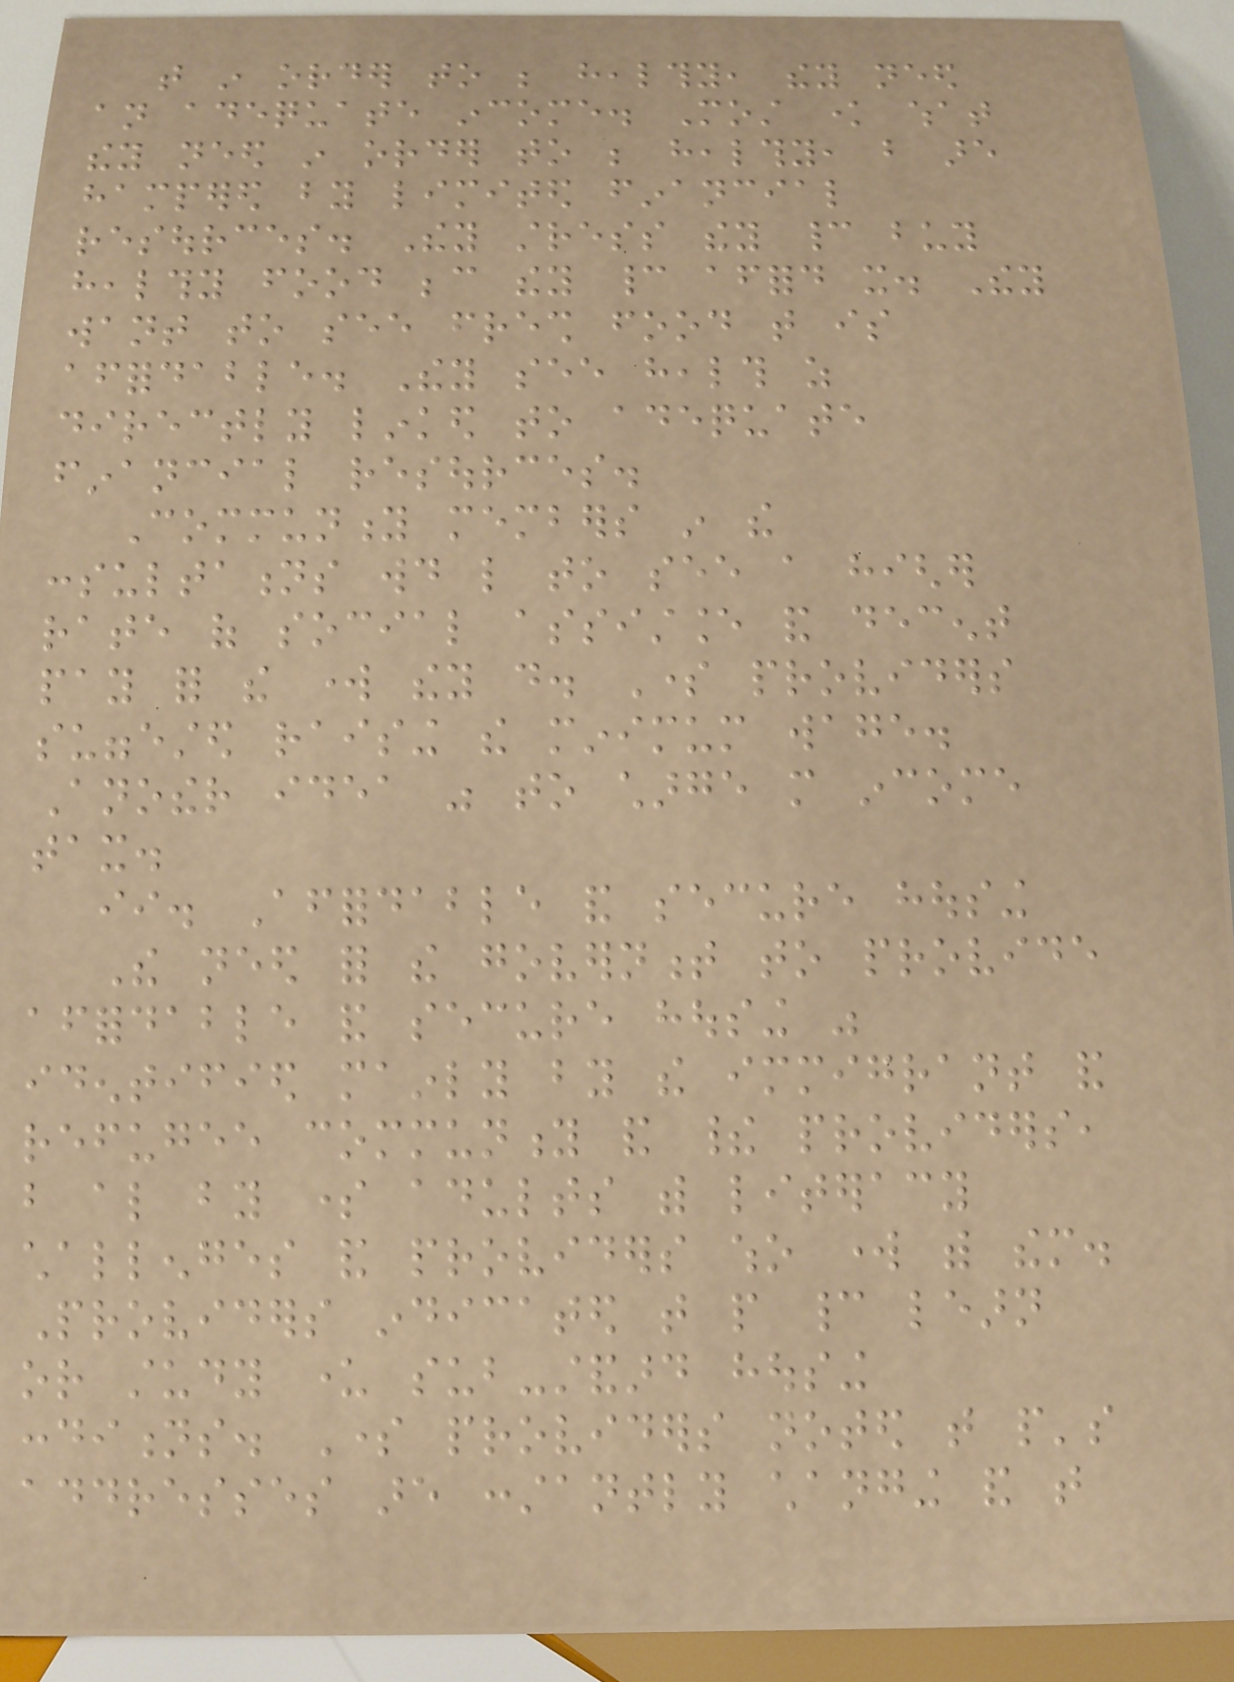that in order to be healthy, they need
an adequate income. Most know what
they need in order to be healthy, but are
hampered by limited financial
resources. They stress they cannot buy
healthy food because they cannot afford it. They
want to see fresh food that is
affordable. They see health as
directly linked to adequate
financial resources.
Community members in the
consultations would like to see a higher
rate of social assistance and decent
pay for the work they do. Some providers
suggested raising the minimum wage.
Another idea was to charge more income
tax.
ii. Affordable and secure housing
The need for the government to provide
affordable and secure housing was
identified mainly by the immigrant and
refugee community and their providers,
but also by some adults with literacy
challenges and providers who work with them.
Providers indicated that people cannot learn
or study under sub-standard housing
conditions. Some providers noted that people's
addresses are constantly changing and that
